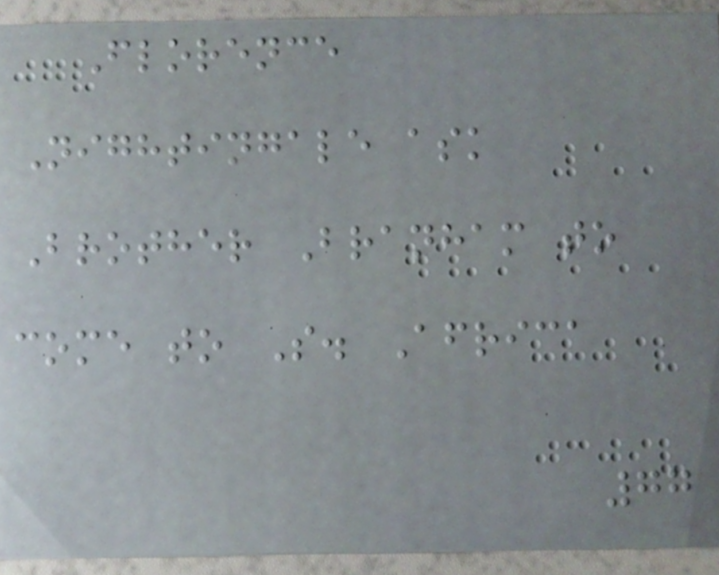Florence
Nightingale ask
Brother Branham to
come to S. Africa
77
